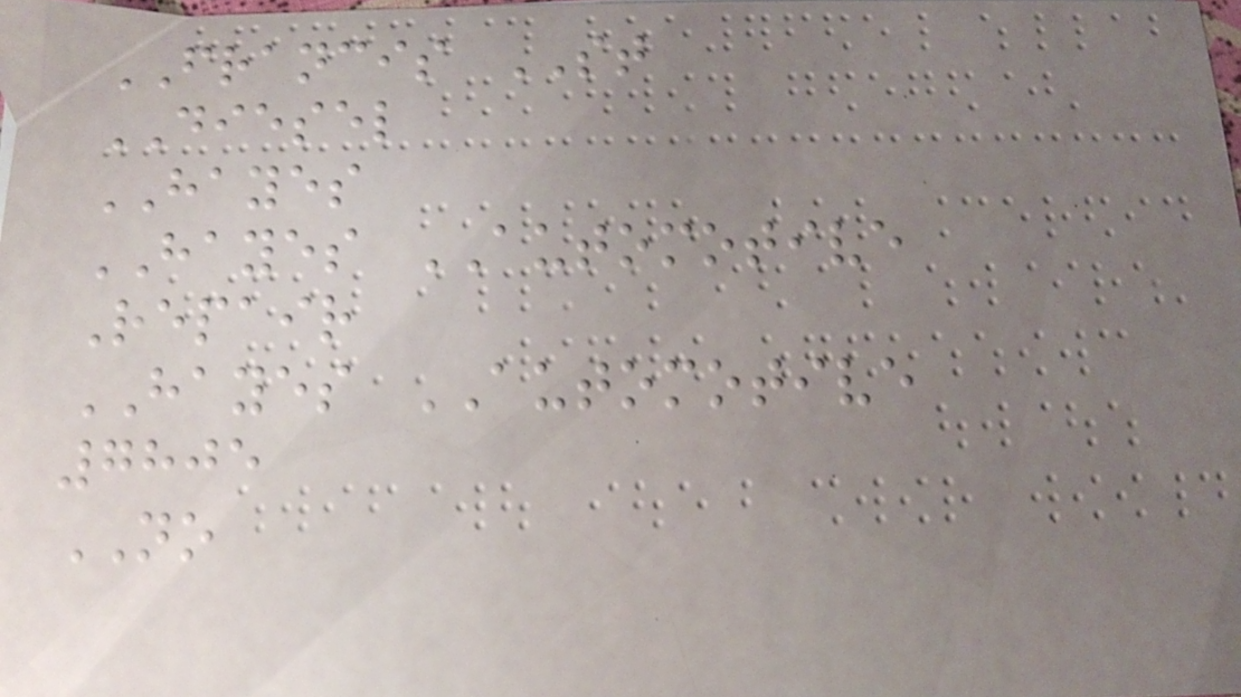FRANCIS ST
DIESEL
HAYES
HAYES AUTOMOTIVE
Repair
HAYES AUTOMOTIVE
7805
NO
